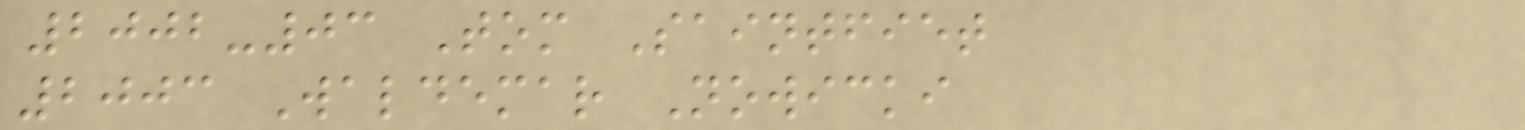2002-03 Tom Saintfiet
2003 Waldemar Nowicki
